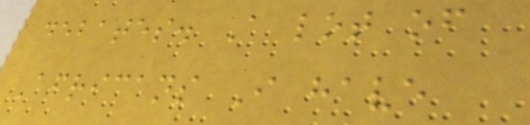debates. A lot of
Africans I have
